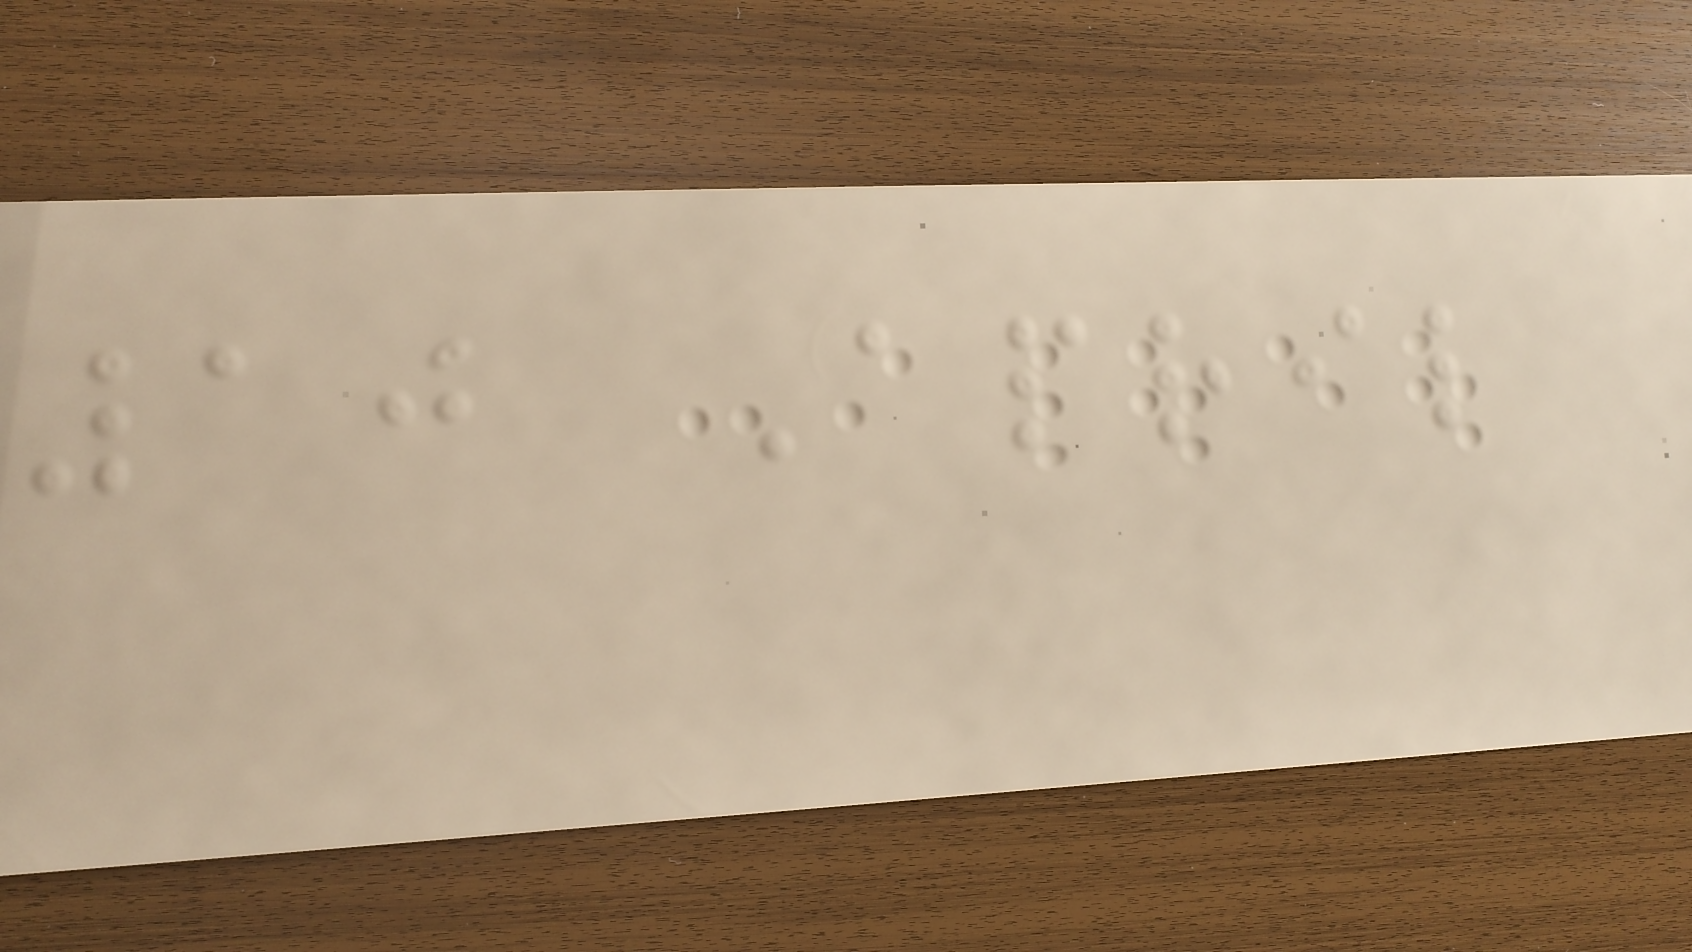10 April
